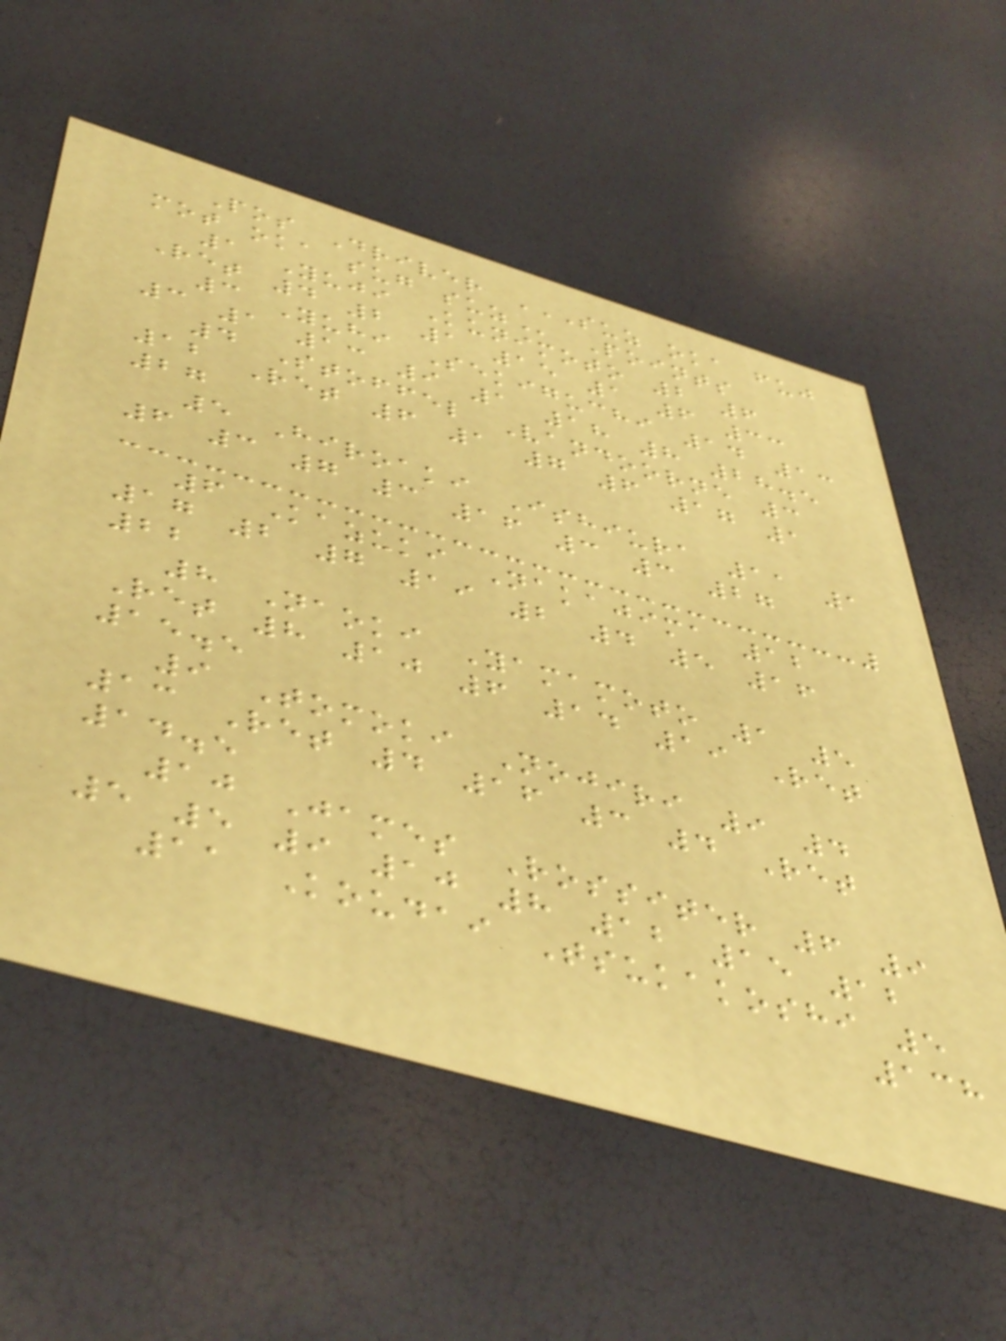Pos Driver SUZ OKA FUJ
MOT OKA SUG SUZ Points
1 Yuji Kunimoto 2 6
Ret 4 2 1 15 1 6 33
3 Yuhi Sekiguchi 14 13
3 1 13 9 1 18 8 28.5
4 Stoffel Vandoorne 3
12 Ret 6 1 7 6 17 1
27
5 Hiroaki Ishiura 11 1
6 3 7 3 16 3 3 27
6 Kazuki Nakajima 12
17 2 7 19 2 4 5 16
22
8 Naoki Yamamoto 1 5
Ret 8 10 6 14 19 Ret
15.5
9 Tomoki Nojiri 9 4
13 Ret 4 16 3 4 Ret
14.5
10 James Rossiter 6 9
5 5 9 10 8 12 15 12
11 Koudai Tsukakoshi 5
138
